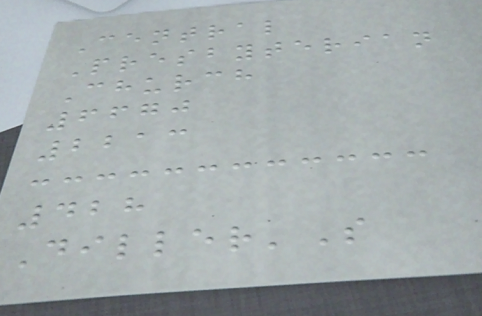Central
Presbyterian
Church
6670
2213
428
Diller'S
